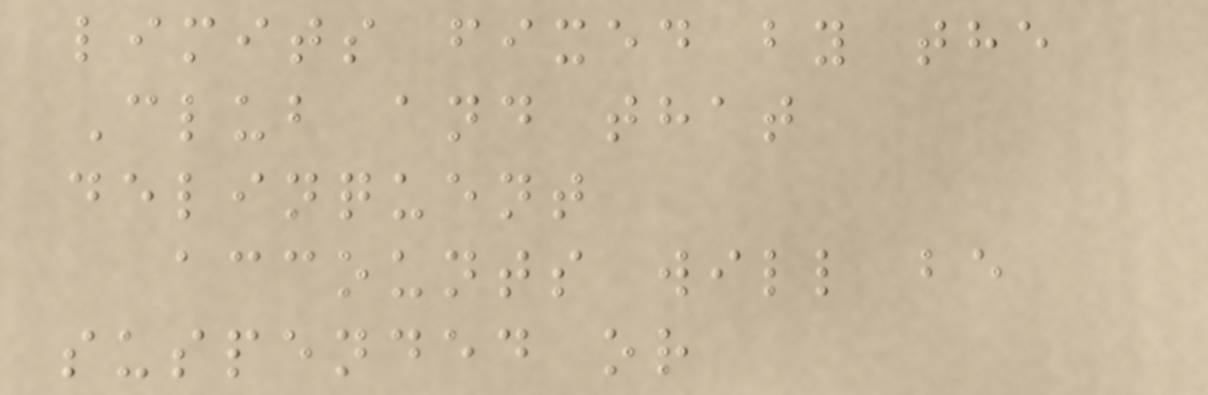limits fixed by the
Club and that
delinquent
accounts will be
suspended or
